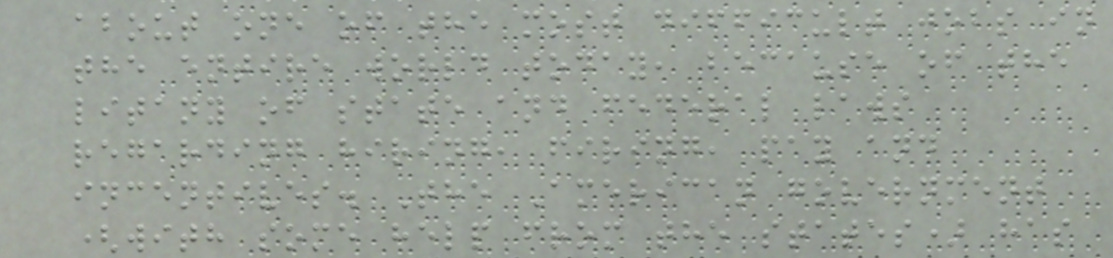about one of the most difficult jobs in
the entire world today, because of the
litany of state and federal laws
regarding hiring, firing, pay and
incentives. The American government
(with some help from the states) has
